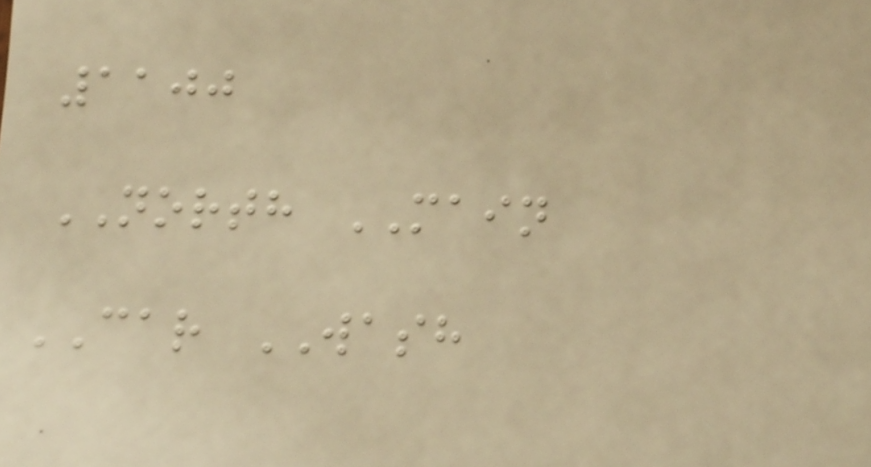1100
NORTH MAIN
CAR WASH
